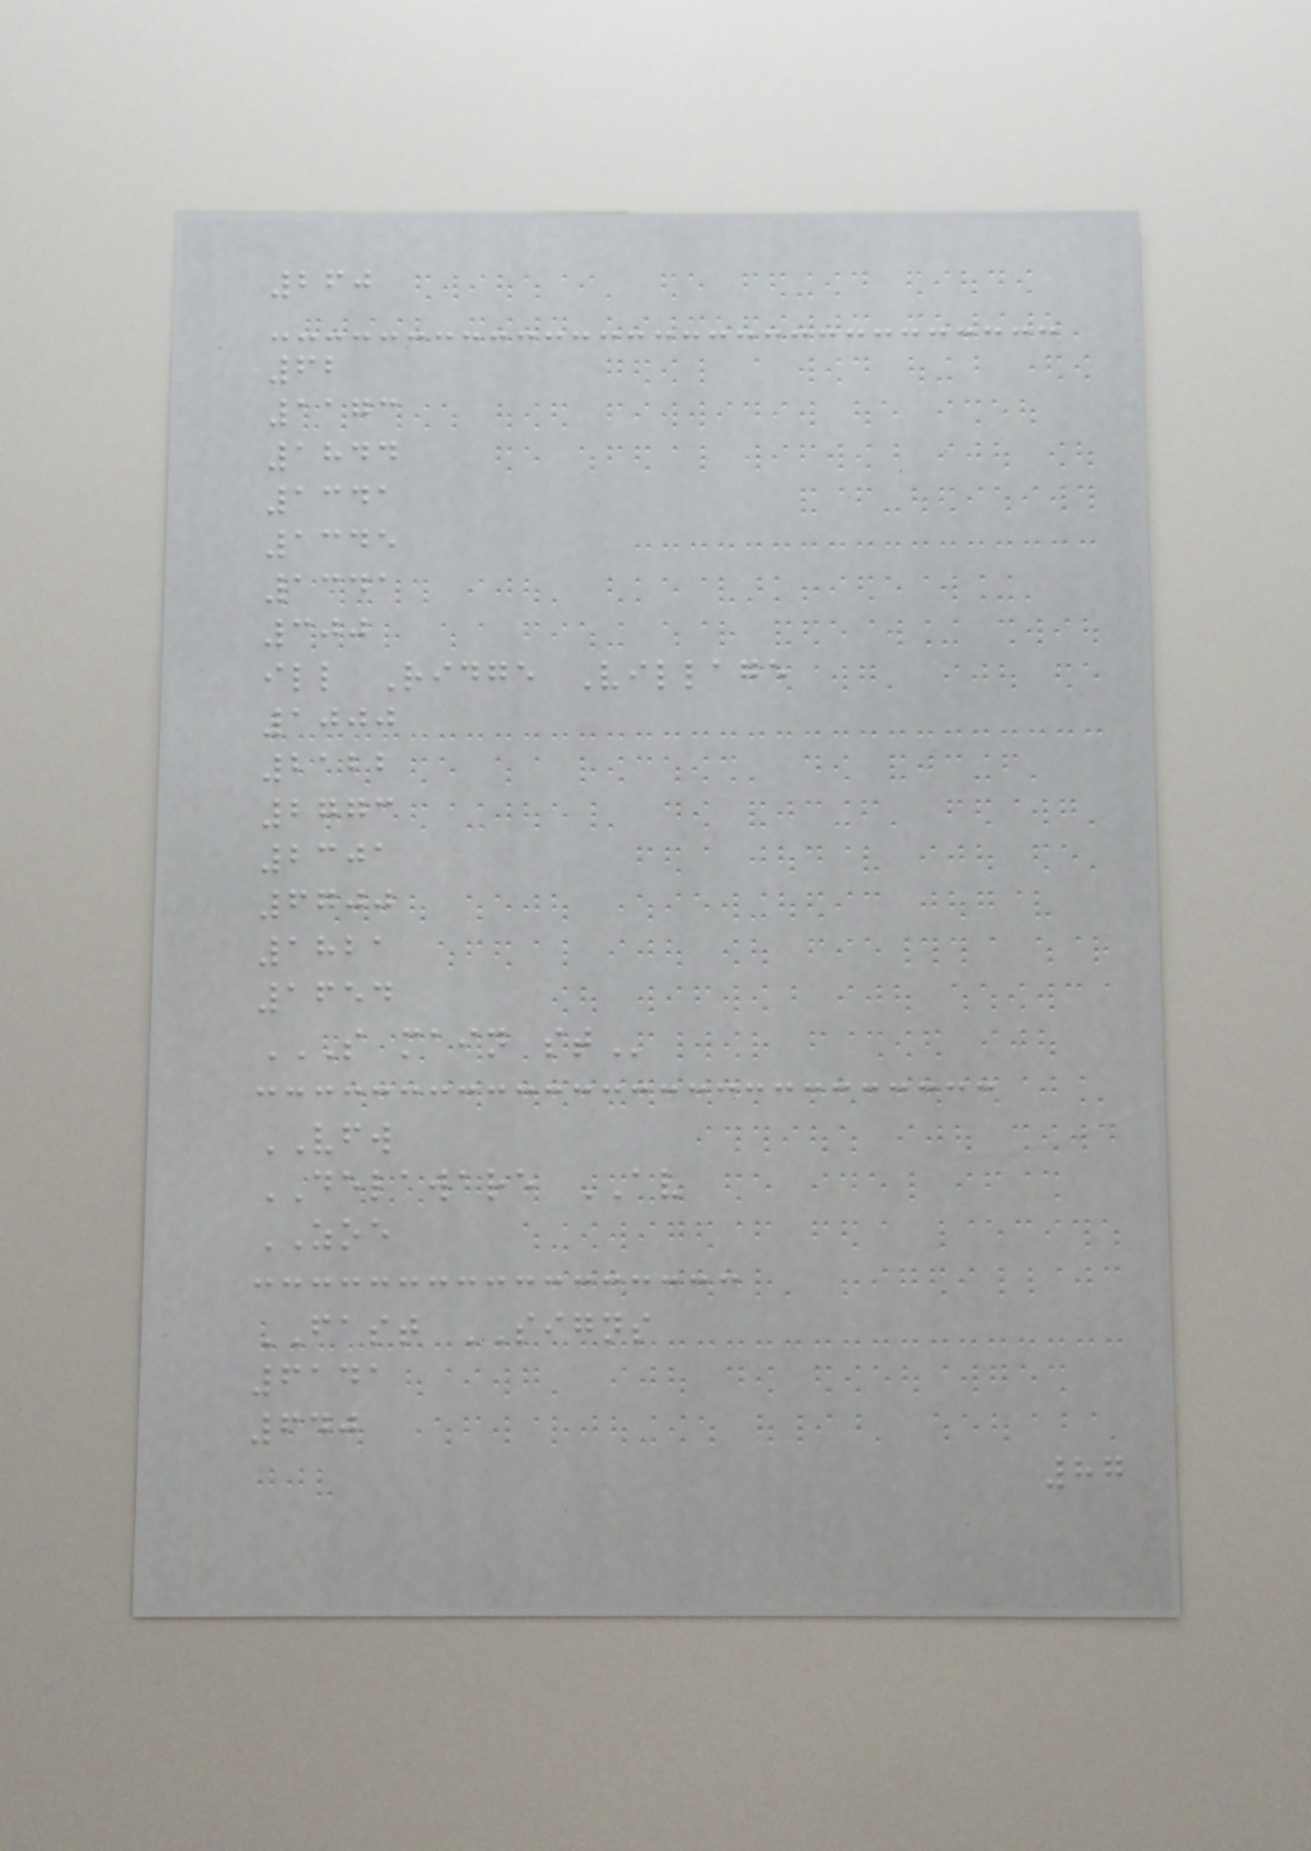260
62
1173
1844
1341
1345
1341
300
ill Ridge Village
1000
2122
2773
2301
6700
1821
1654
S MAIN ST
VFW
DELAWARE AV
ZOE
FAST SIGNS
6141
640
87
